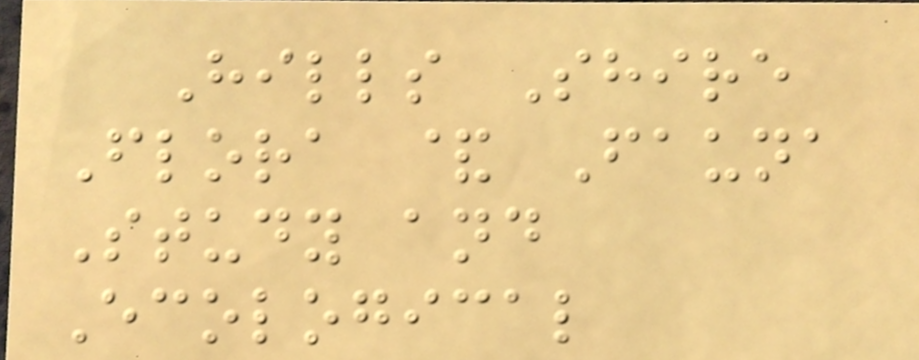Hills Shire
Flora & Fauna
Study and
Ecological
